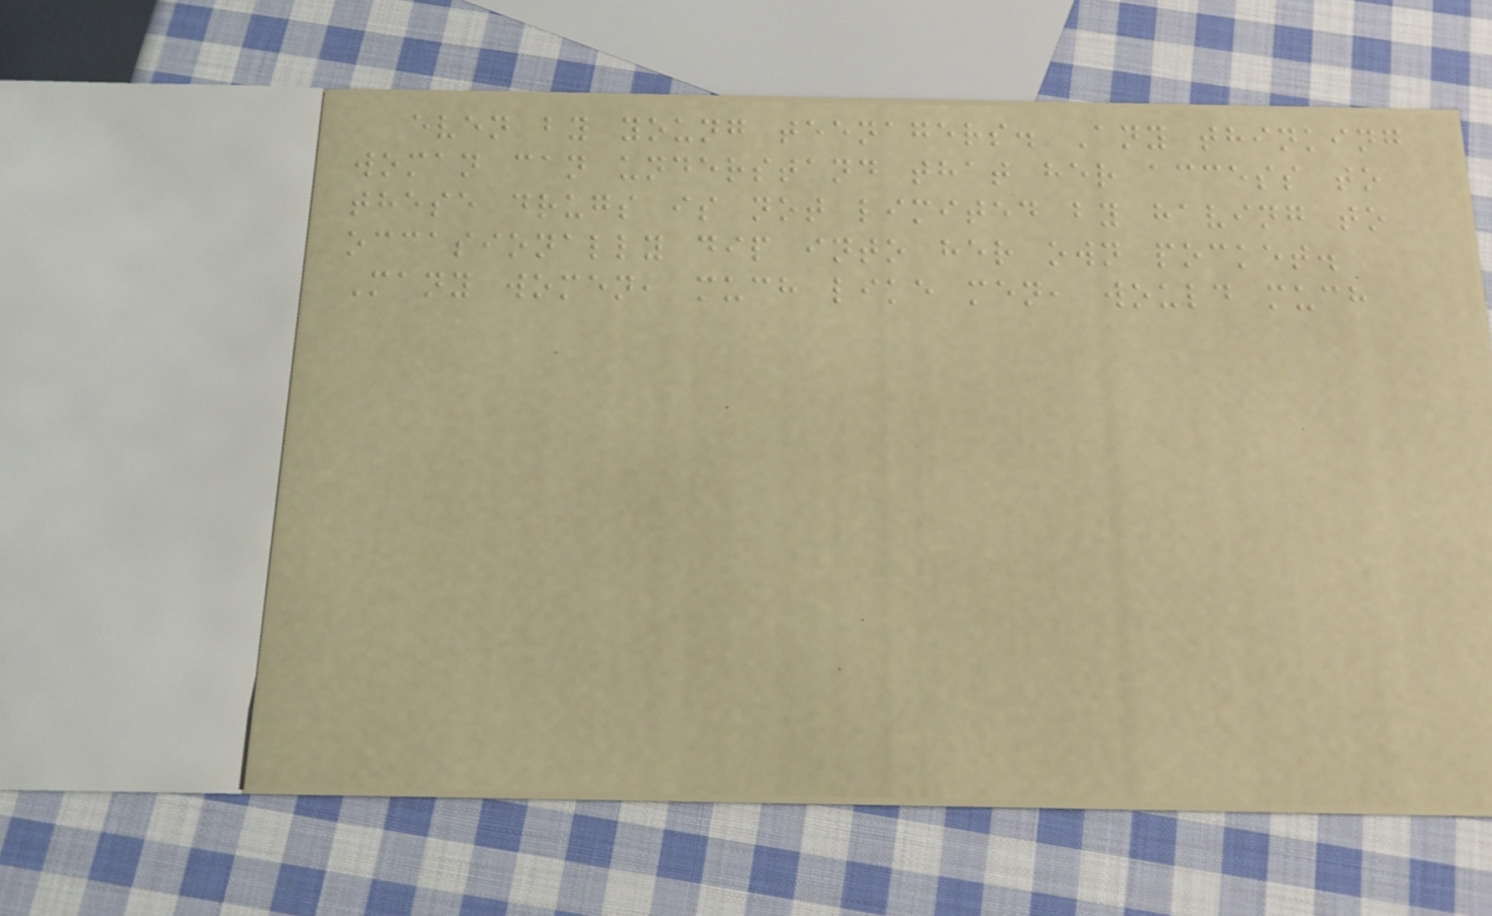even by young teenagers. Any thinking
woman can understand that her access to
these drugs is not limited by having to
occasionally dip into her own pocket.
Many women, much like men, would much
